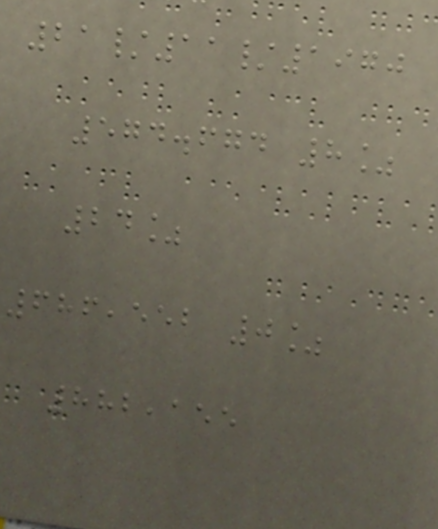21/11/1970
574.674 8%
24%
686,552 0%
882,155
